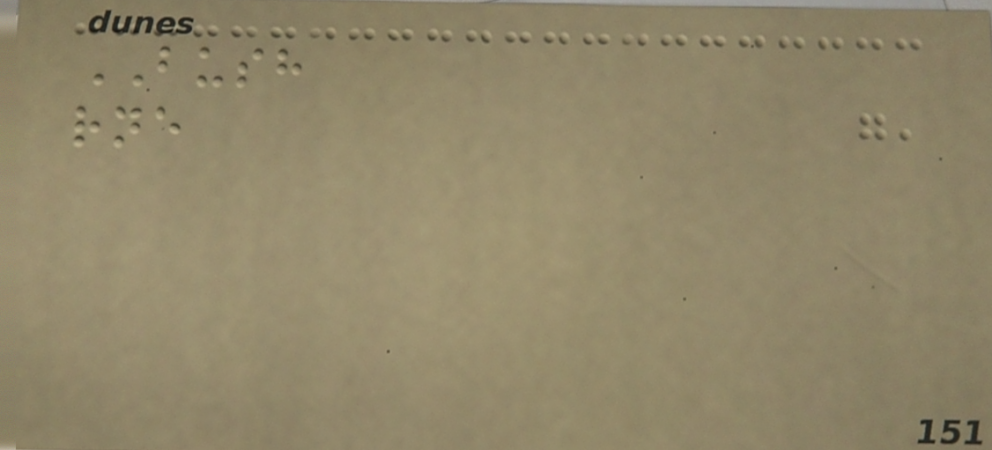BUSH
rne
